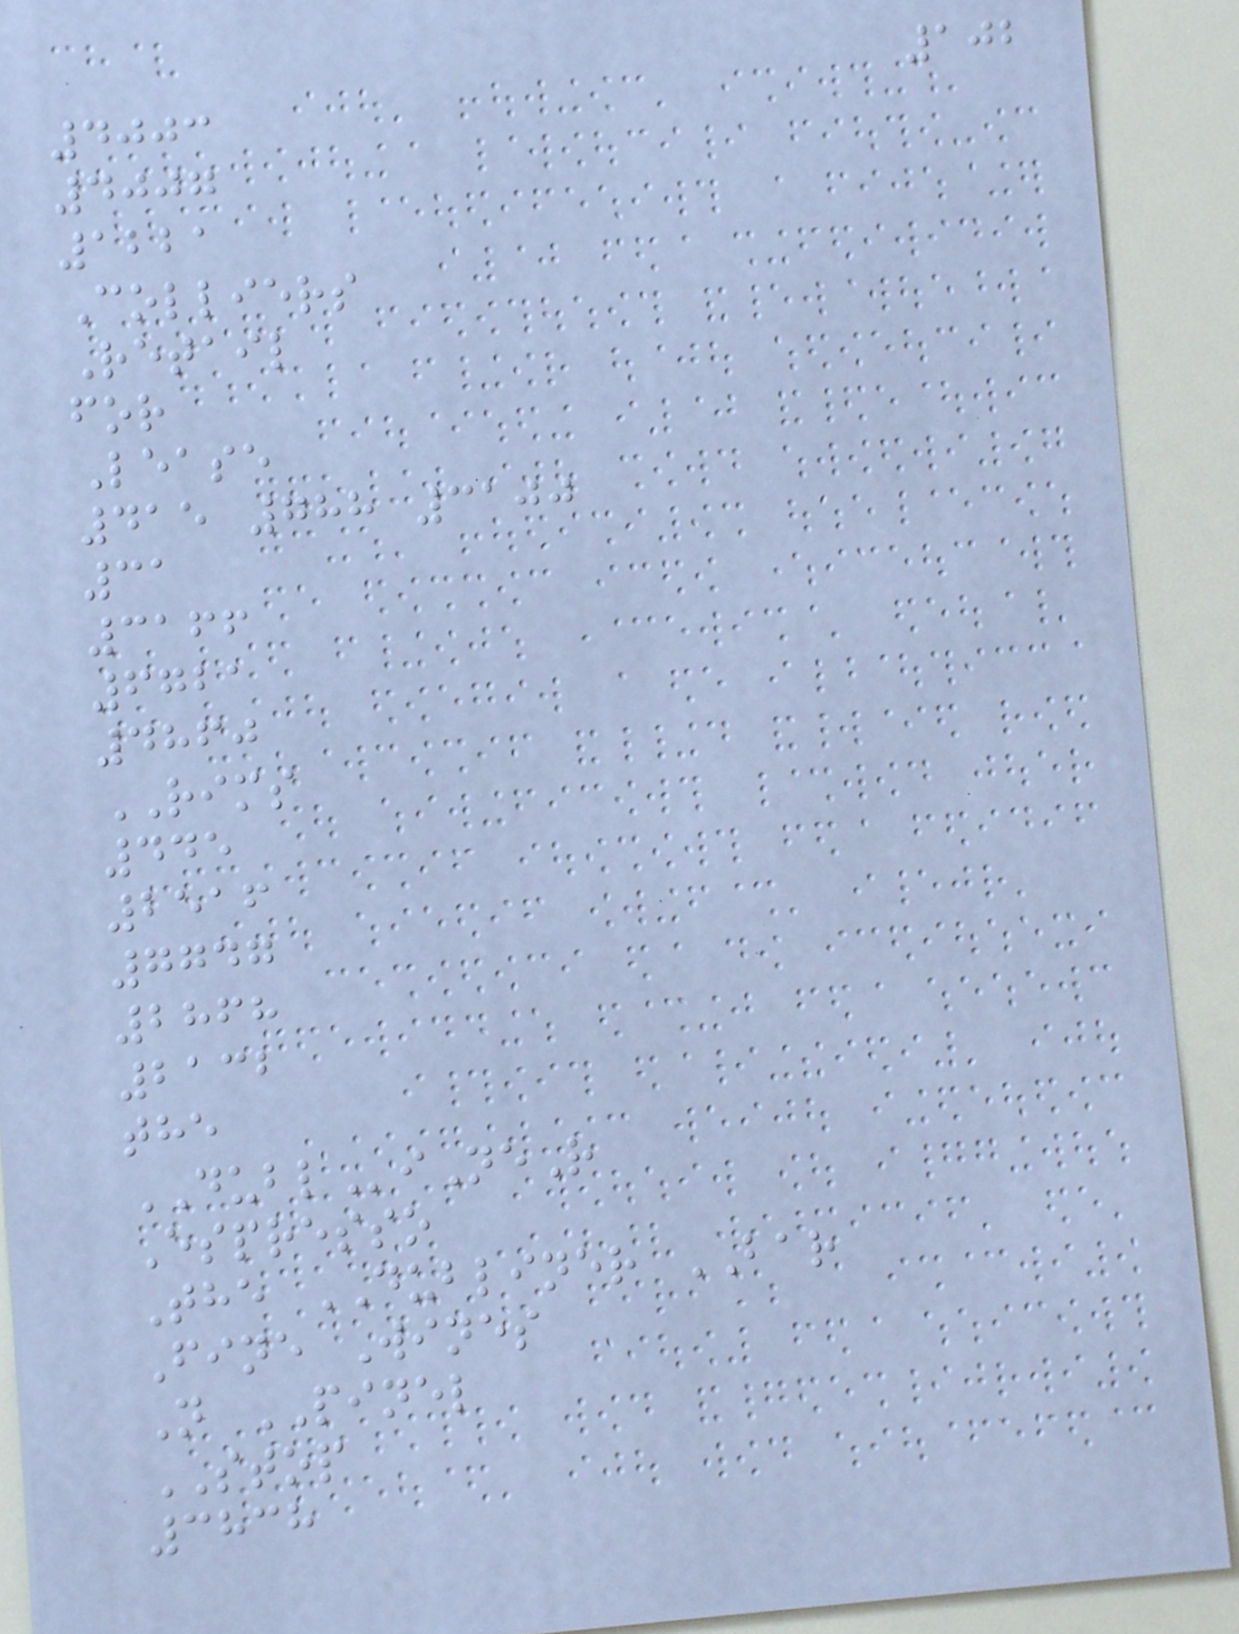102
4003
4007
1221
Colliers
Retail
for
Lease
415 788 3100
31
3166
6721
4860
RIMS
445
2516
7747
2868
2132
the
DUBLiNeR
Espresso
The DUBLINER BAR
Fine Wines
N PINEL
STOP
3838
